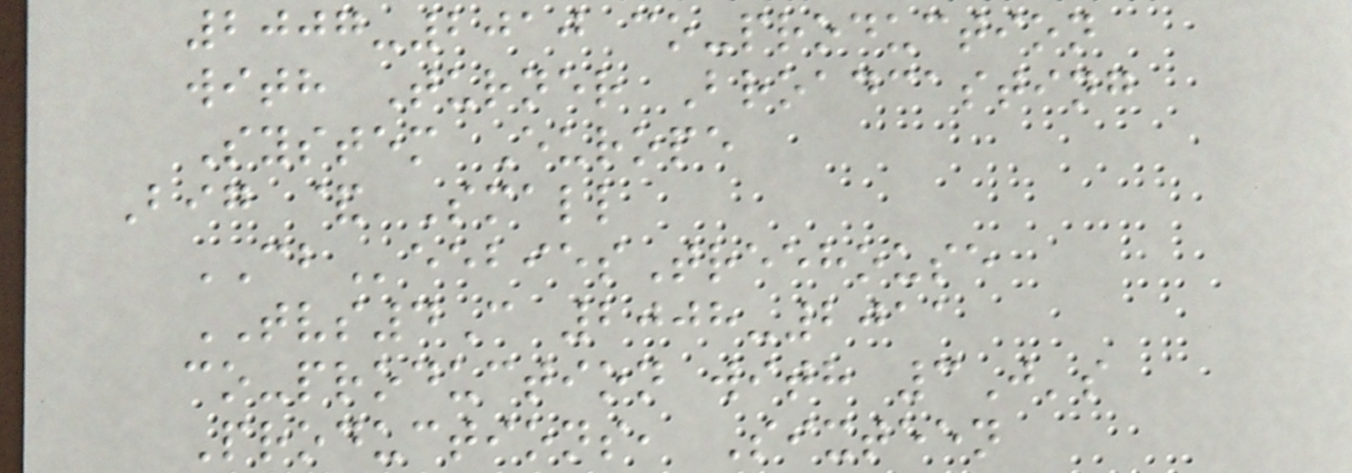2007-2010 co-production
with Turner Broadcasting
System Europe
Big & Small
CBeebiesTreehouse
TVS4C 2008-2011
co-production with 3J's
Productions, Sixteen
